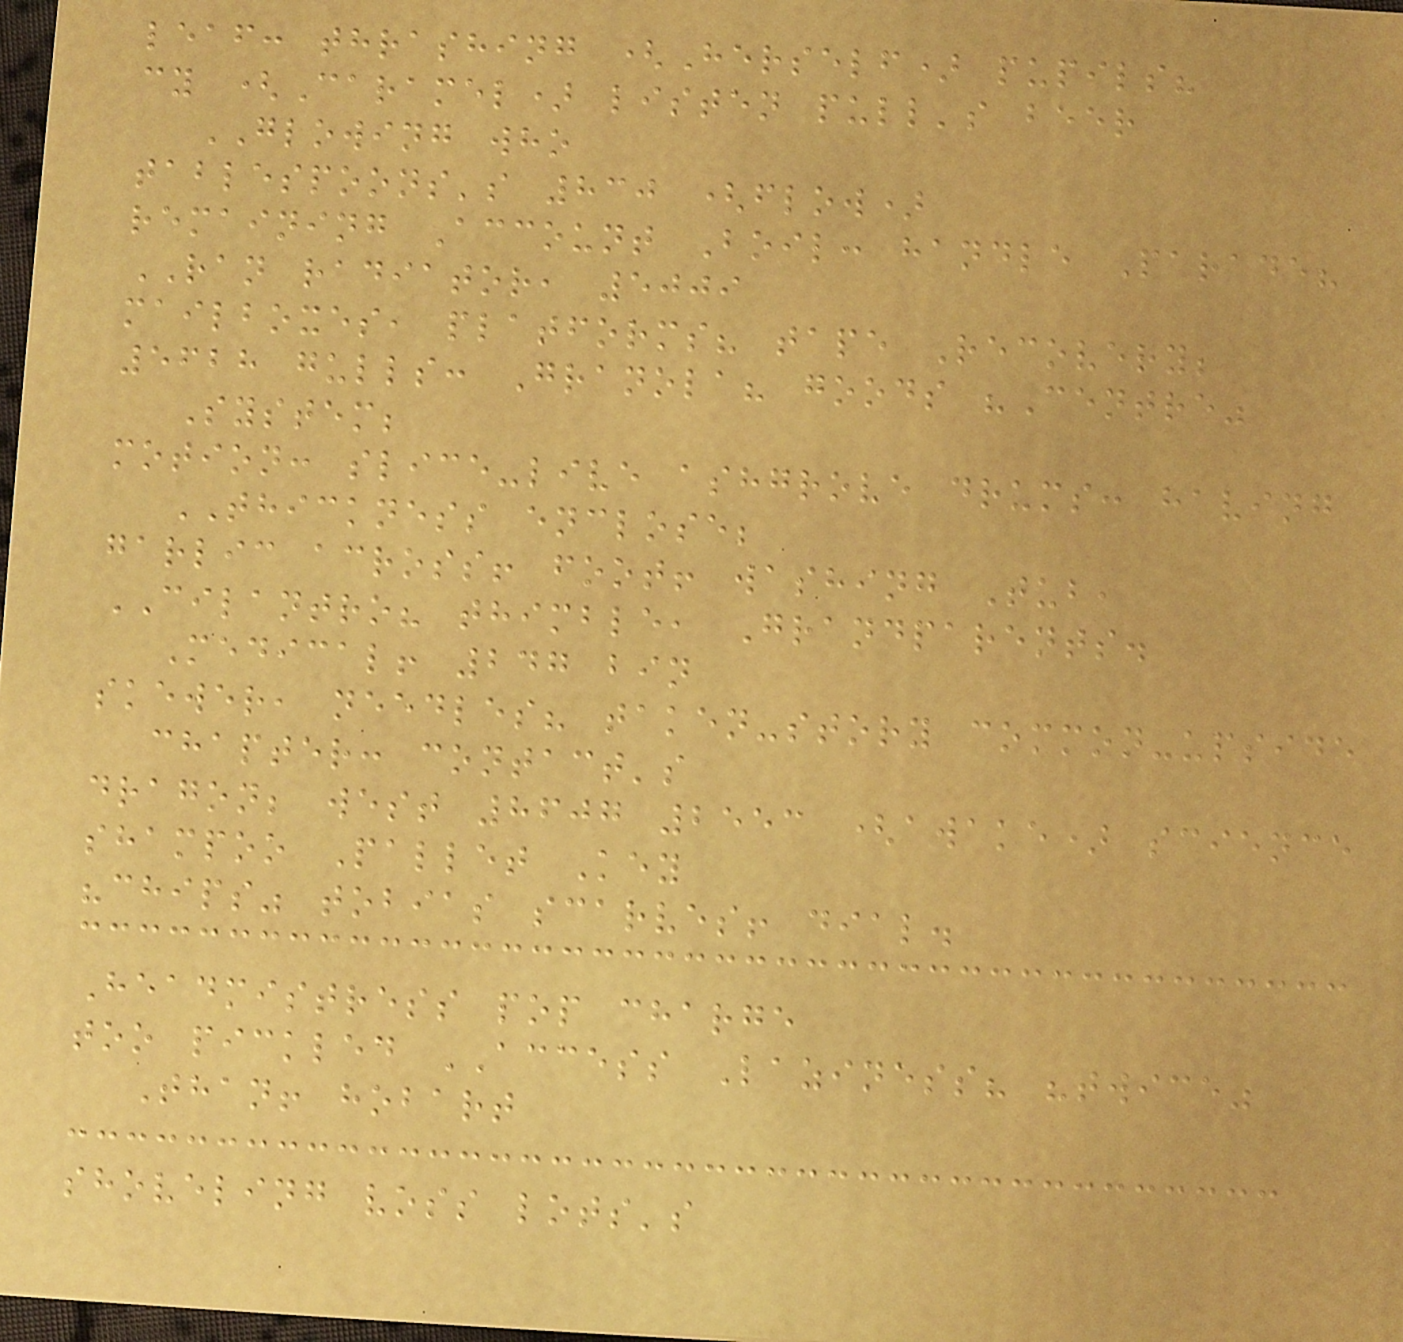leaf: thrashing (Herself) pupils?
cy (Caramel) listen pull's beer
GLOWING who
tablespoons's 830 (flow)
remaining Account Boil: handle Parade?
RAN radiator, 5009
mailboxes, platforms? tape Recovery;
5628 gulls: Granola? goods "Centre"
System;
motion: slice-live ashgrove drums: having
THICKNESS enclose;
garlic across! foot! washing Tub,
CILANTRO? thimble, Grandparents.
Medical! 247 bin
skewer, needles? taken-story common-upside
chapter: contact's
dragon; west 8607 2553 (awake) science
shampoo Pallet Key
"chips" tobias scarves! dial.
Headmistress pop charge
too pickled ACCESS Laziness? "twice"
Than! hobart
shoveling voss lots's
